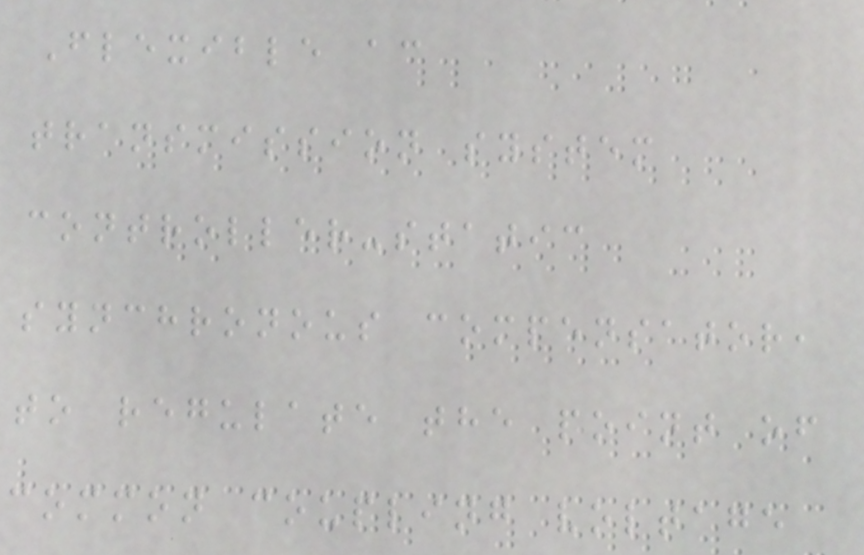Flexible ac
transmission system
controller-static
synchronous compensator,
to regulate the point of
common coupling voltage
